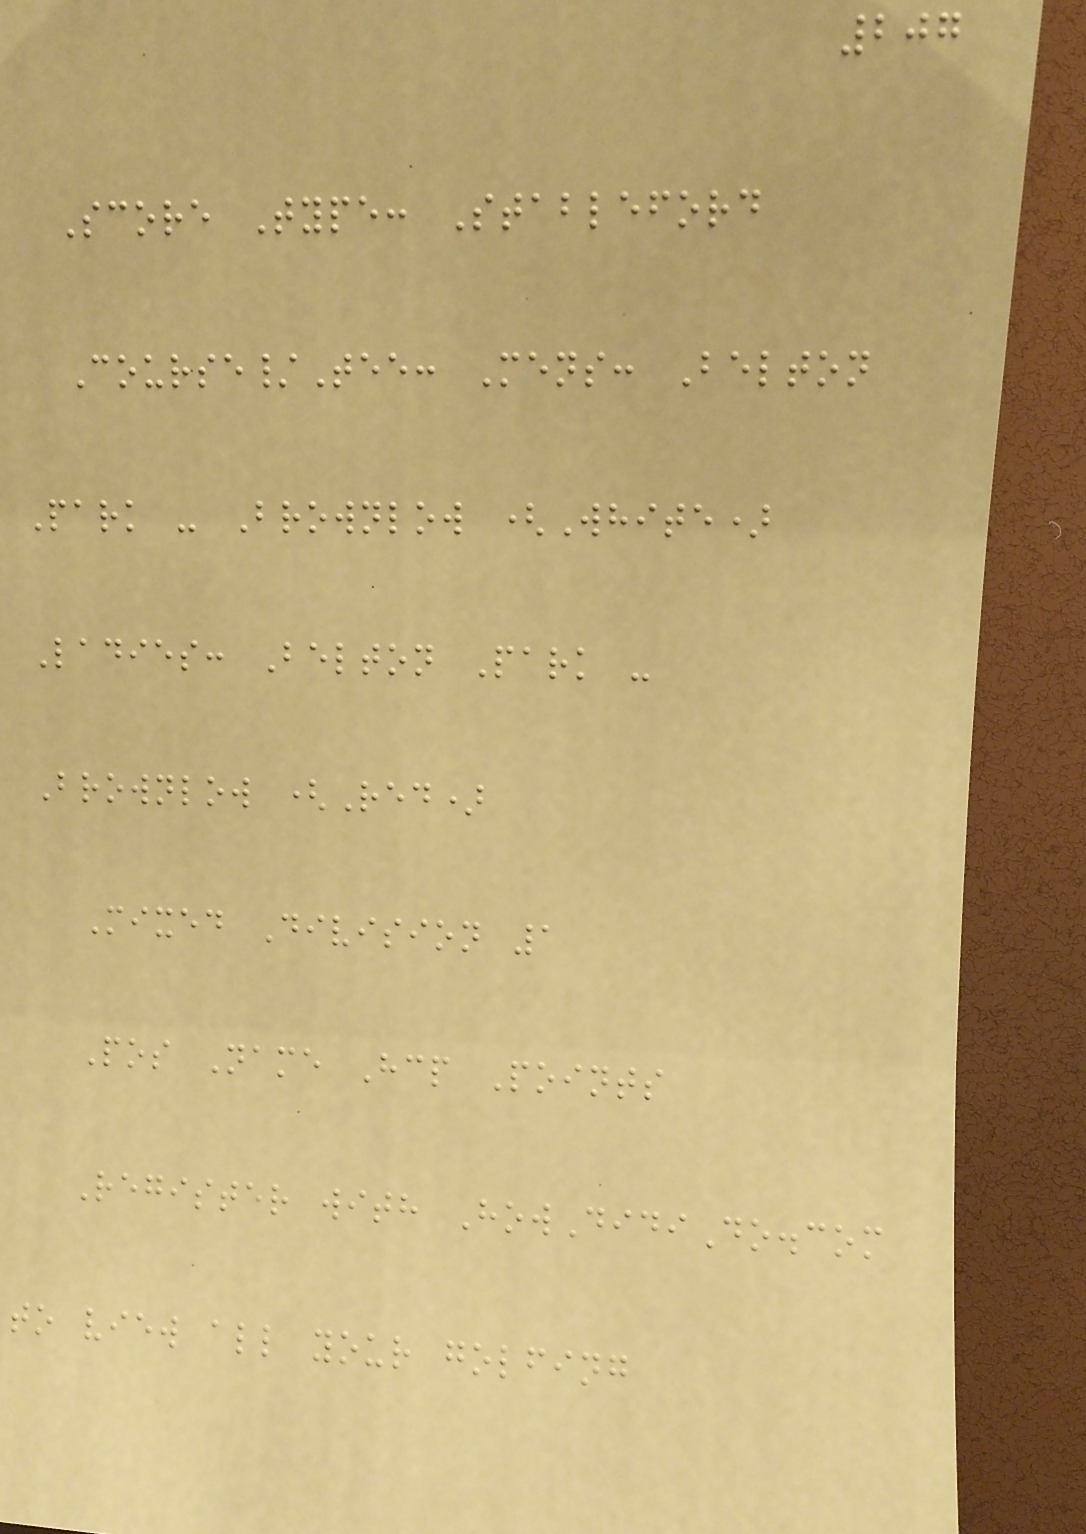207
Score Type: Stableford
Course/Tee: Mens: Belton
Park - Brownlow (White)
Ladies: Belton Park -
Brownlow (Red)
Mixed Division 1
Pos Name Hcp Points
Register with HowDidiDo.com
to view all your golfing
